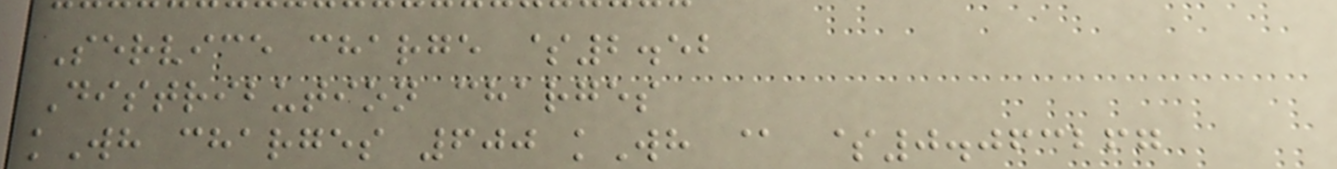Service charge $2.52
Distribution charges
kWh charges 600 kWh @ $0.063267
